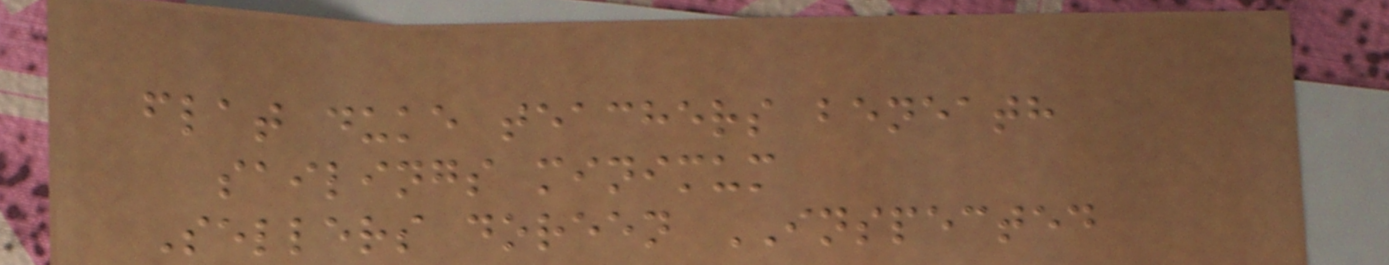flat duke teachers beneath
sailings minimum
Sellers doreen INSPECTED
